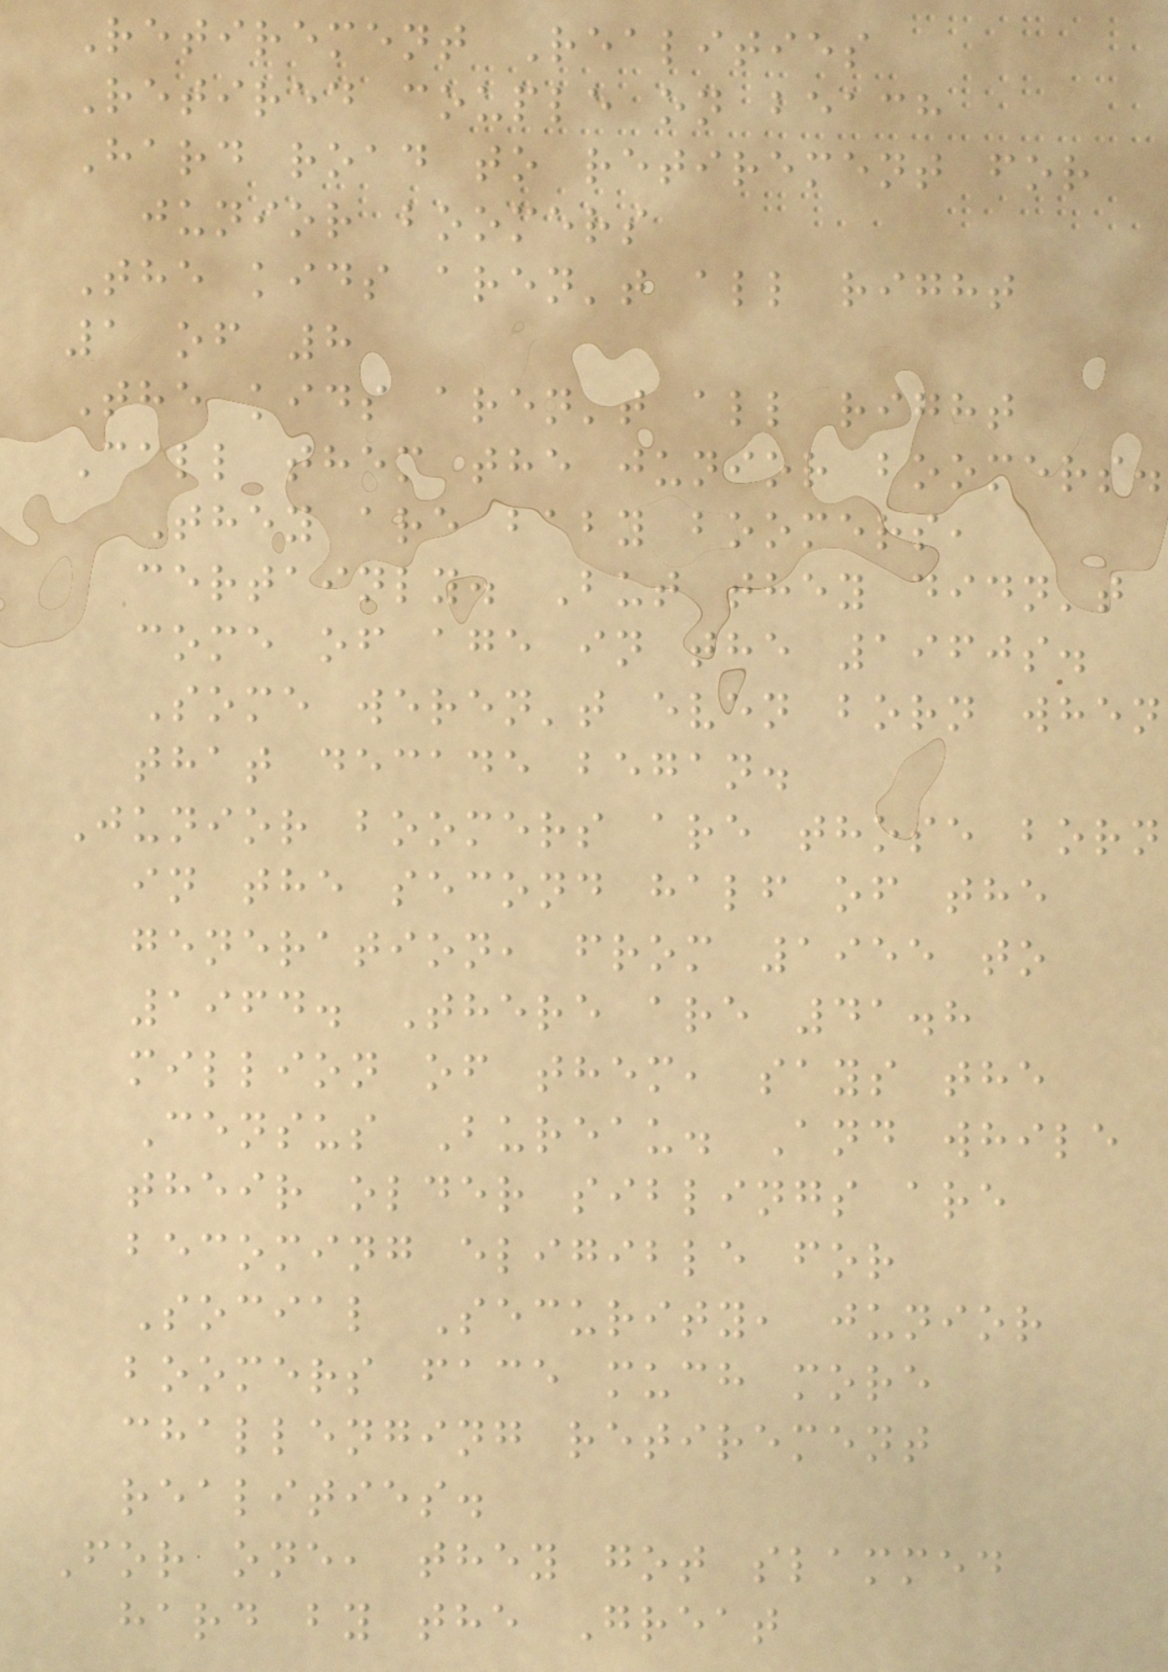Retirement Realities
Retired couple on beach
Hard road to retirement for
junior boomers
The kids aren't all right
1 of 8
The kids aren't all right
Call them the junior boomers.
They are baby boomers,
certainly. But they didn't
come of age in the 1960s.
Some weren't even born when
that decade began.
Junior boomers are those born
in the second half of the
generation, from 1955 to
1964. There are 41.8
million of them, says the
Census Bureau. And while
their older siblings are
becoming eligible for
Social Security, junior
boomers face much more
challenging retirement
realities.
For one, they got slammed
hard by the Great
